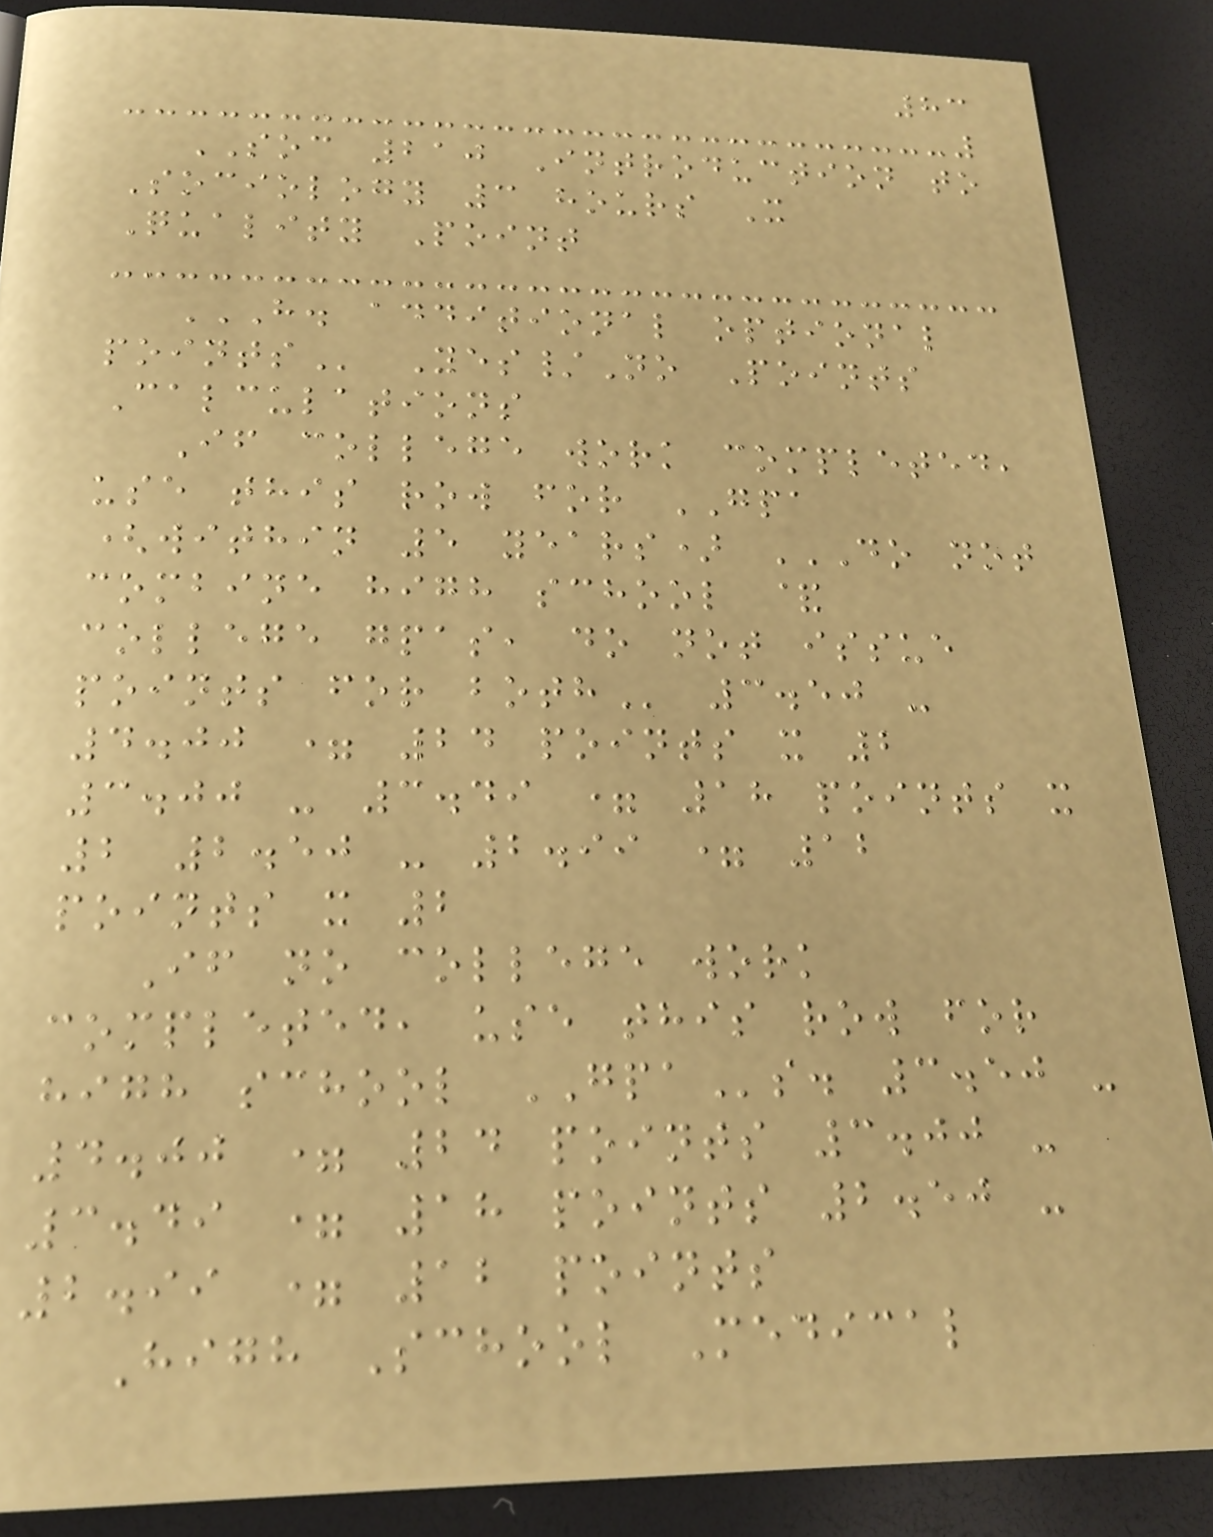83
SOC 210 Introduction to
Sociology 3 hours X
Quality Point
H. ADDITIONAL OPTIONAL
POINTS Yes/No Points
Calculations
If college work completed,
use this row for GPA
(within 5 years) DO NOT
COMBINE HIGH SCHOOL &
COLLEGE GPAS, DO NOT ISSUE
POINTS FOR BOTH 3.50 -
4.00 = 24 points x 2
3.00 - 3.49 = 18 points x
2 2.50 - 2.99 = 12
points x 2
If no college work
completed, use this row for
high school GPAs. 3.50 -
4.00 = 24 points 3.00 -
3.49 = 18 points 2.50 -
2.99 = 12 points
High School Medical
